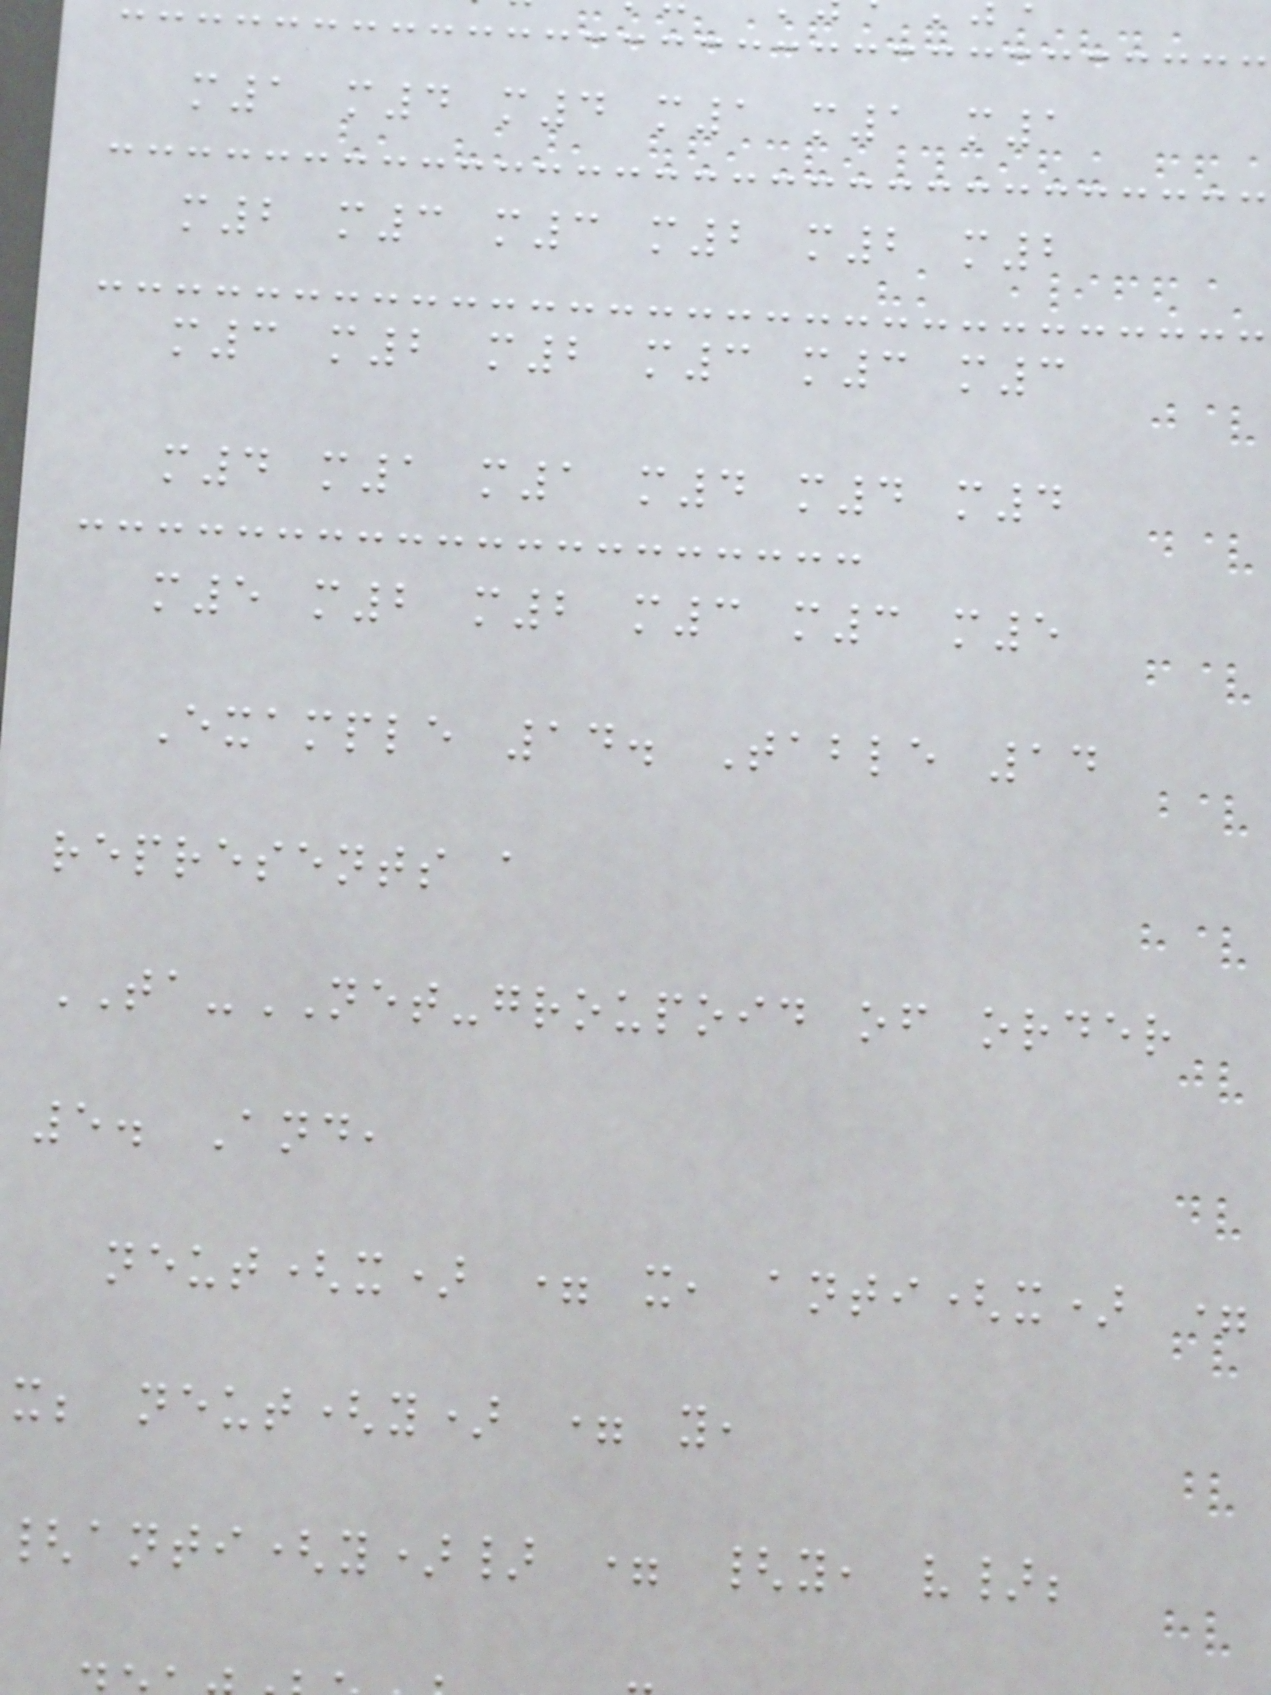m1 m4 m4 m1 m1 m1
m2 m3 m3 m2 m2 m2
m3 m2 m2 m3 m3 m3
m4 m1 m1 m4 m4 m4
m5 m2 m2 m3 m3 m5
Example 14. Table 14
represents a
TA-NET-groupoid of order
5. And,
neut(x) = x, anti(x) =
x; neut(y) = y,
{anti(y)} = {y, v};
